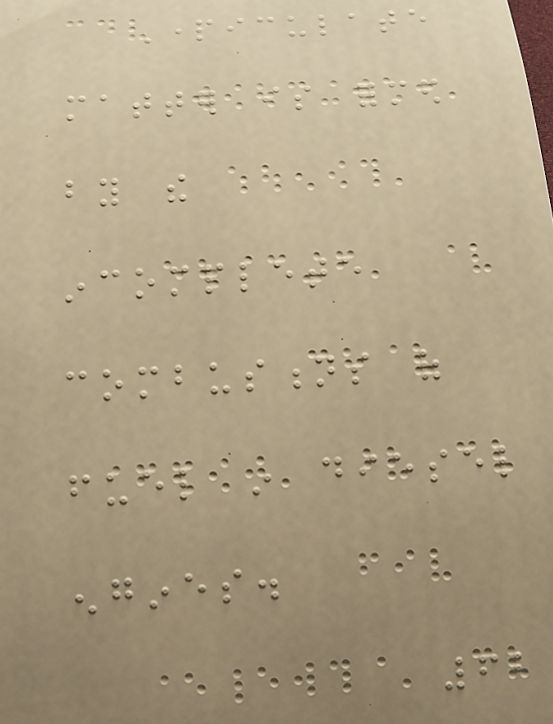Particulate
matter is formed
by the
incomplete
combustions of
fuel in diesel
engines.
62
